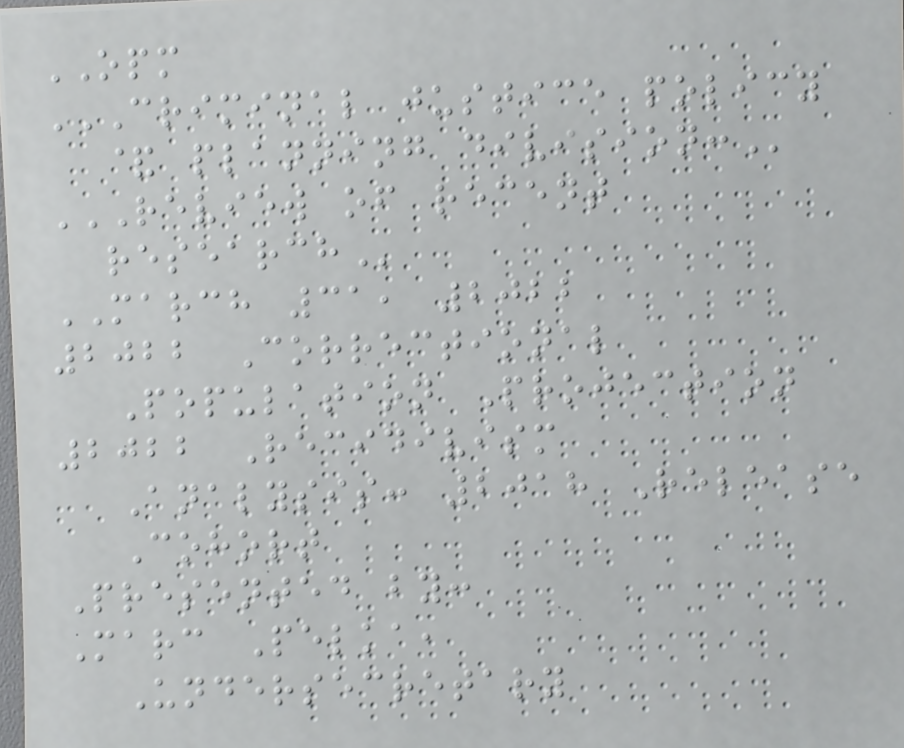OPM
CRIMINAL JUSTICE POLICY
& PLANNING DIVISION:
REVIEW OF RECENT
RESEARCH
MARCH 31, 2022
2022 Correctional
Population Projection
2022 Recidivism
Analysis: 2018 Release
Cohort
Presented by:
Marc Pelka,
Undersecretary
